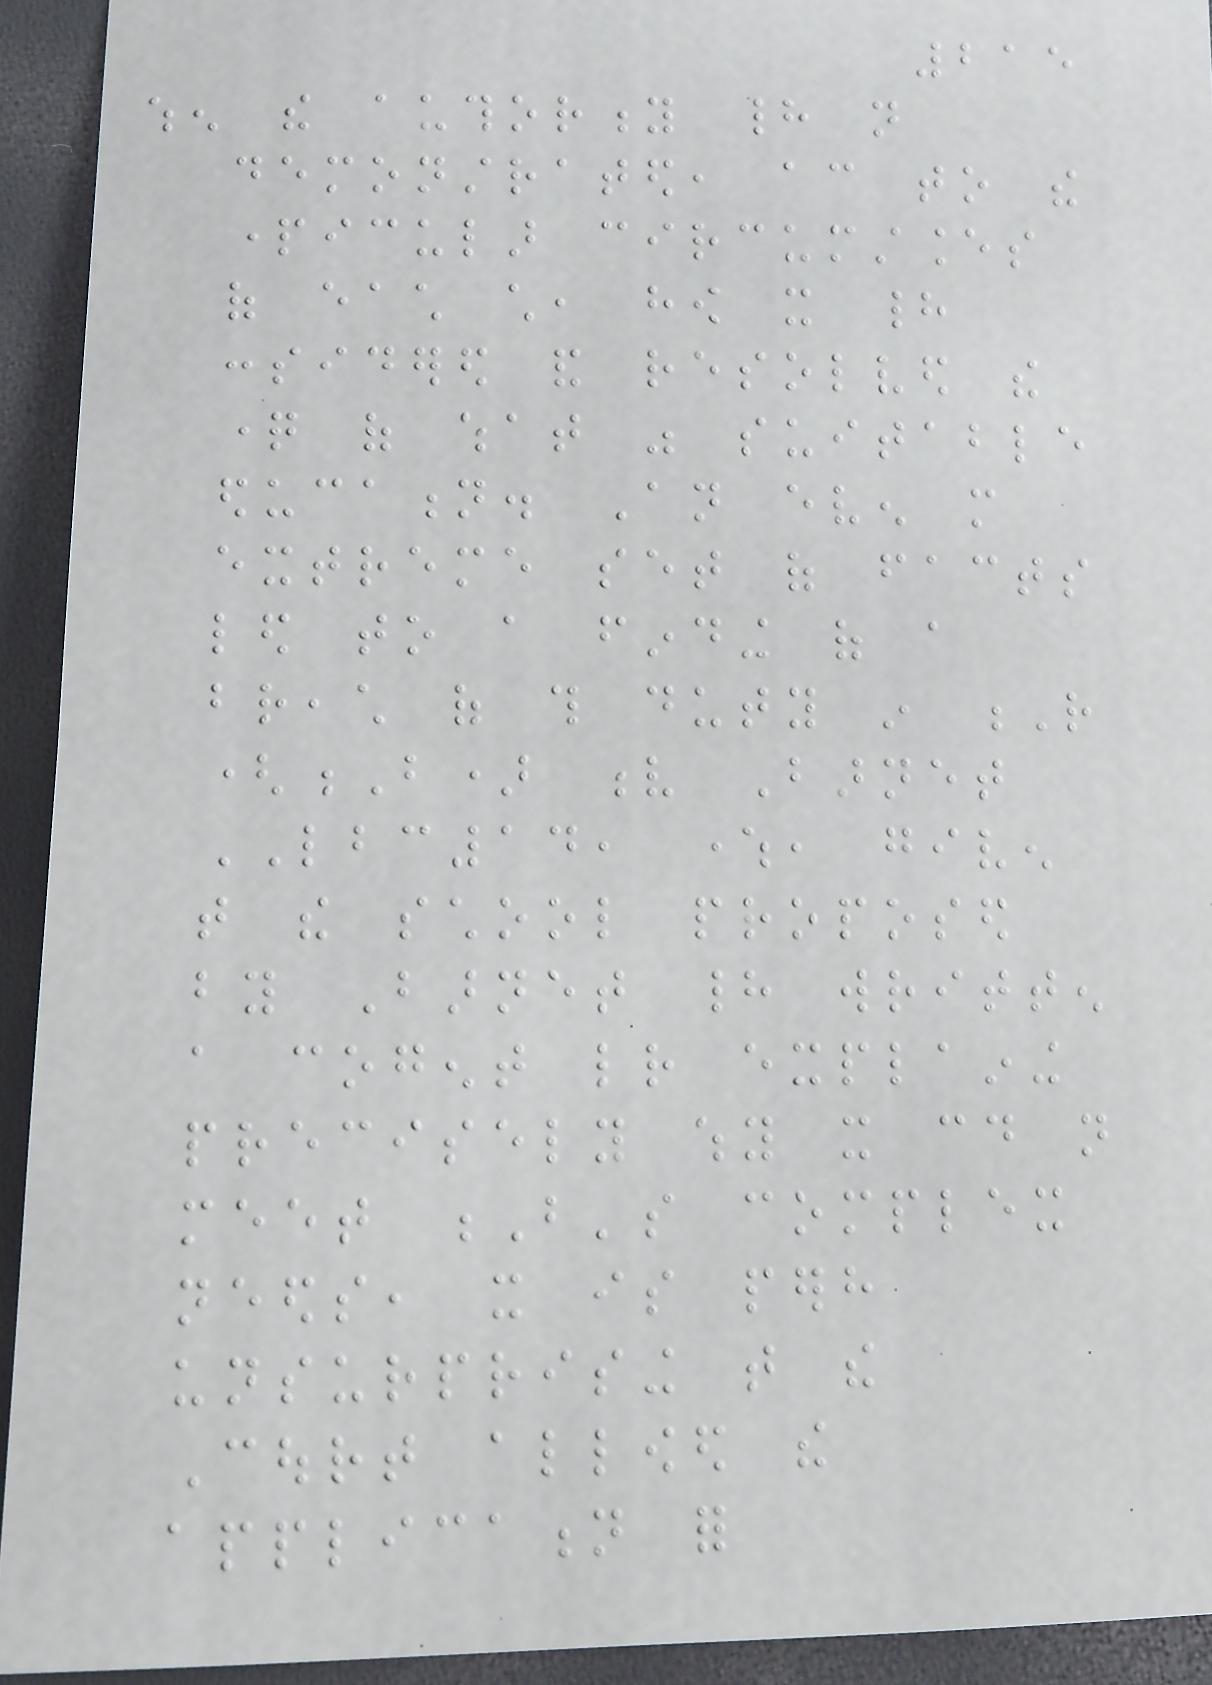215
when the authority had not
demonstrated, according to the
particular circumstances
of each child, how it had
considered and resolved the
question of what was suitable
education. An even more
extreme set of facts
led to a finding of a
breach of this duty in R
(B) v Barnet
LBC14, where, given
that the school proposed
by Barnet had written
a cogent letter explaining
precisely why it could not
meet B's complex
needs, it is perhaps
unsurprising that the
Court allowed the
application for
